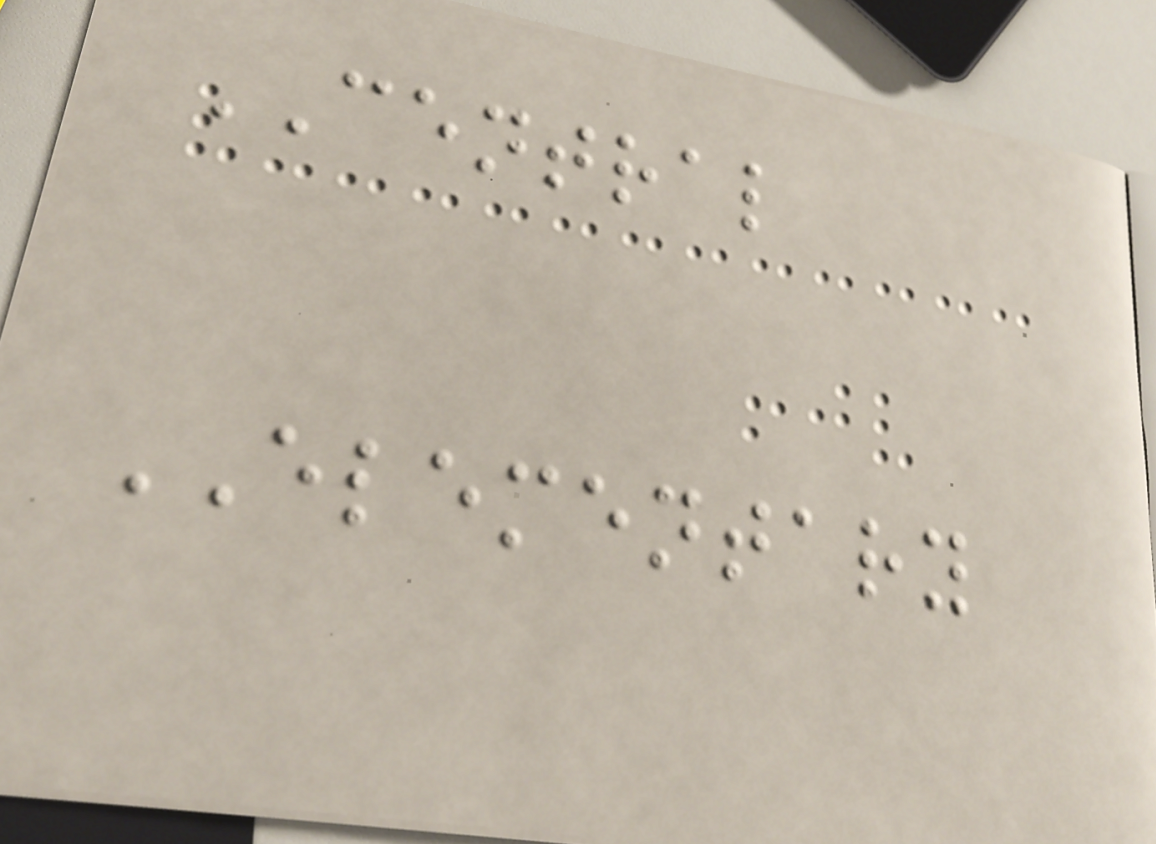CENTRAL
ELEMENTARY
